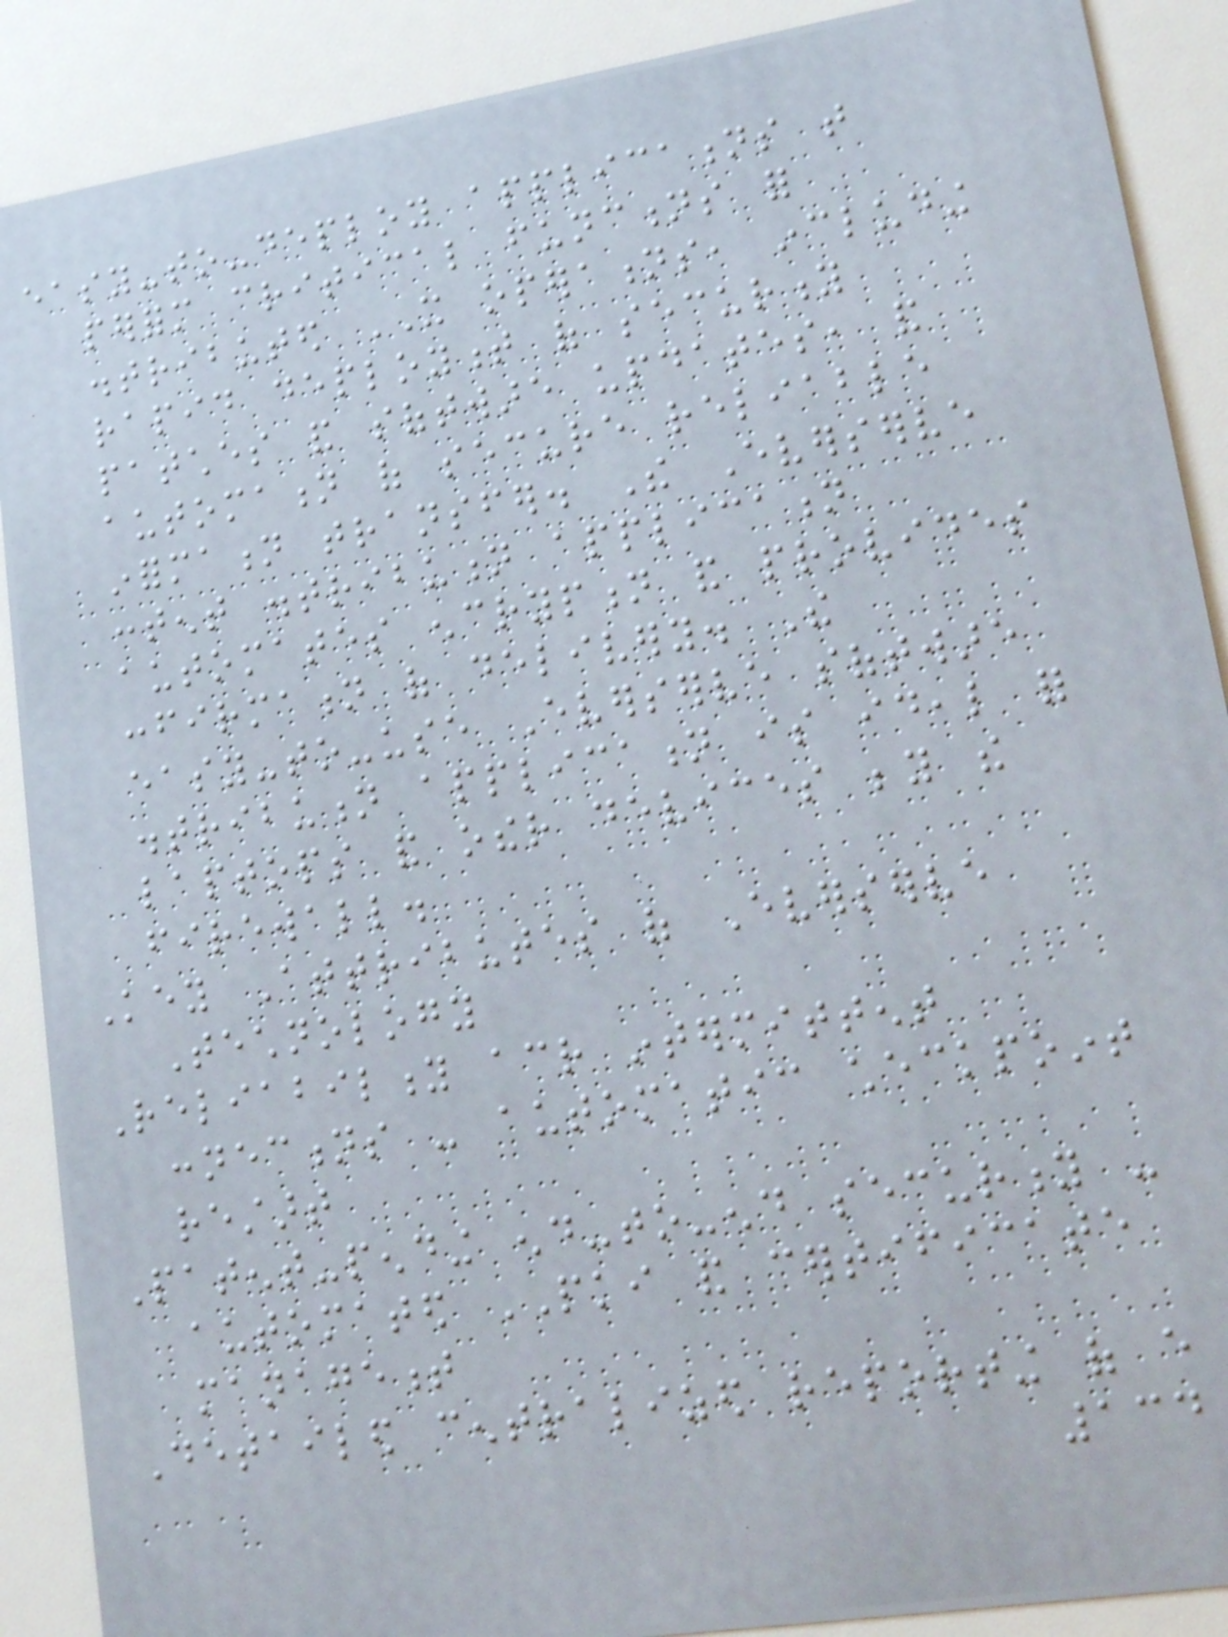easy-to-deploy applications that
perform critical functions for
distributed IT operations, including
rapid deployment of security
patches and software updates, and
automation of secure reliable
information transfer. The Everserve
content distribution application
automates encryption and provides
confirmation of delivery. The
easy-to-use Everserve software
distribution application is ideal for
laptops and other devices beyond the
firewall.
Key Attributes of Everserve
Technology
Reliability across intermittent
connections - automatic checkpoint
restart
Patent-pending end-to-end security -
automated PKI and certificate
management
Detailed centralized reporting of every
134
